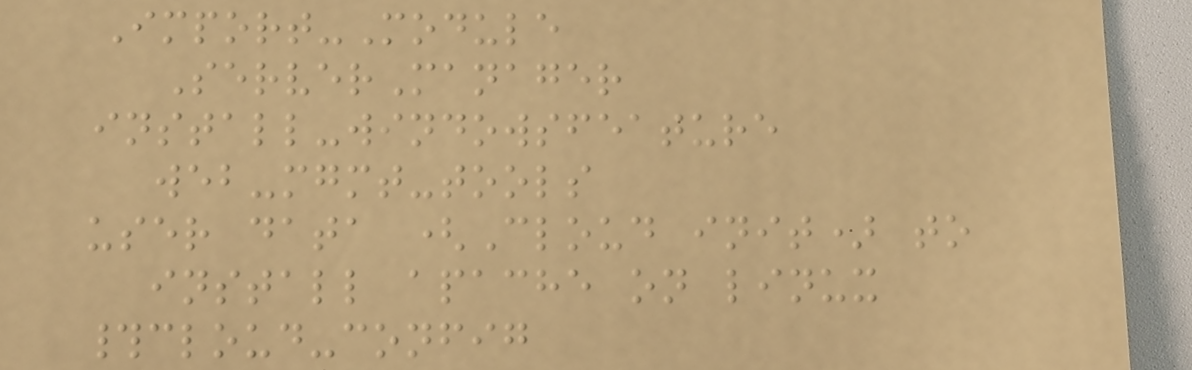Import-Module
ServerManager
install-windowsfeature
web-mgmt-tools
user data (Cloud init) to
install apache on linux
#cloud-config
